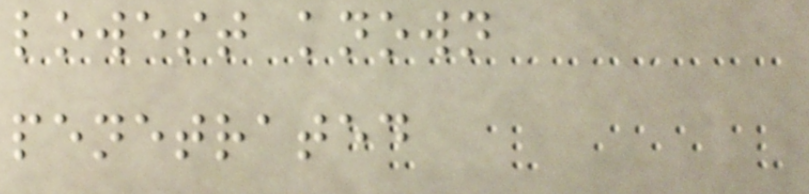lowest known
penetrated
